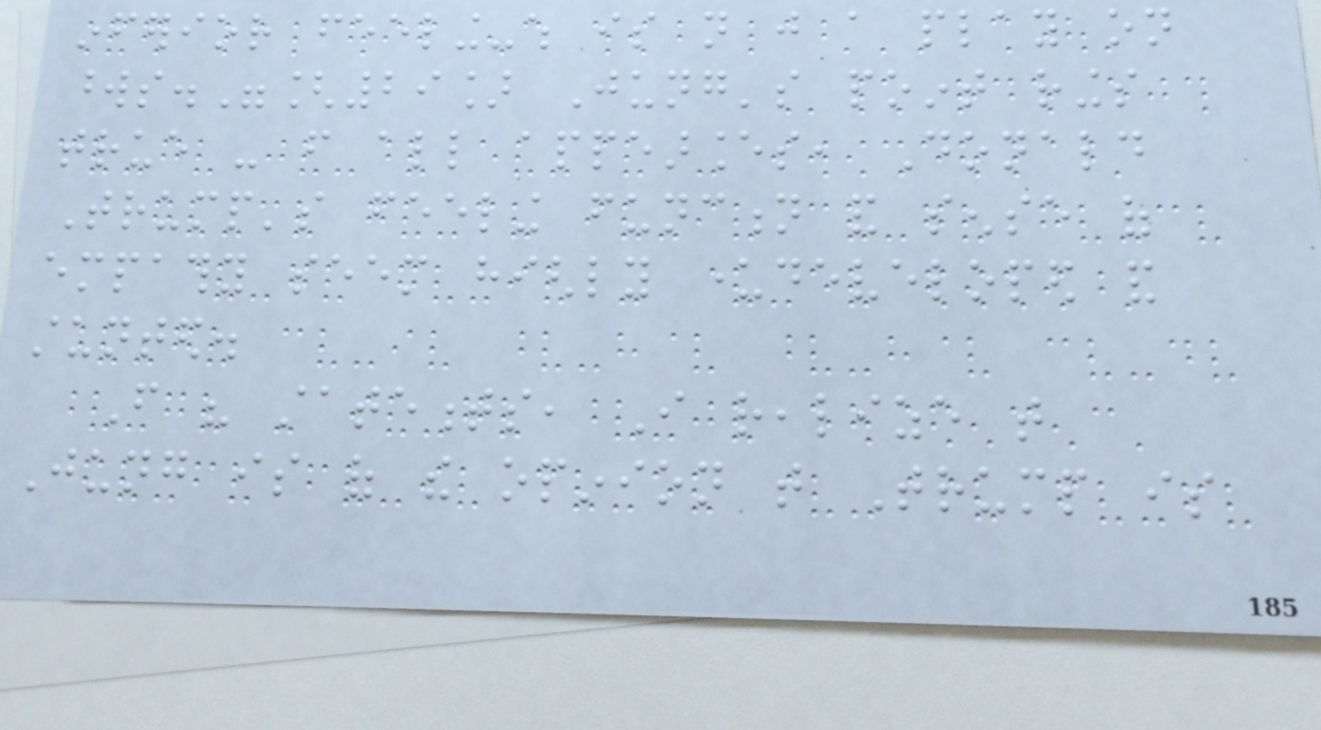inferior feeling-which is not just a play on
words."[29] Jung's point rings
true - from all appearances, Donald
Trump's feeling function and sense of
empathy seem highly underdeveloped and
stunted.
From his statements, I realize that
Jung is of the opinion that Trump is
